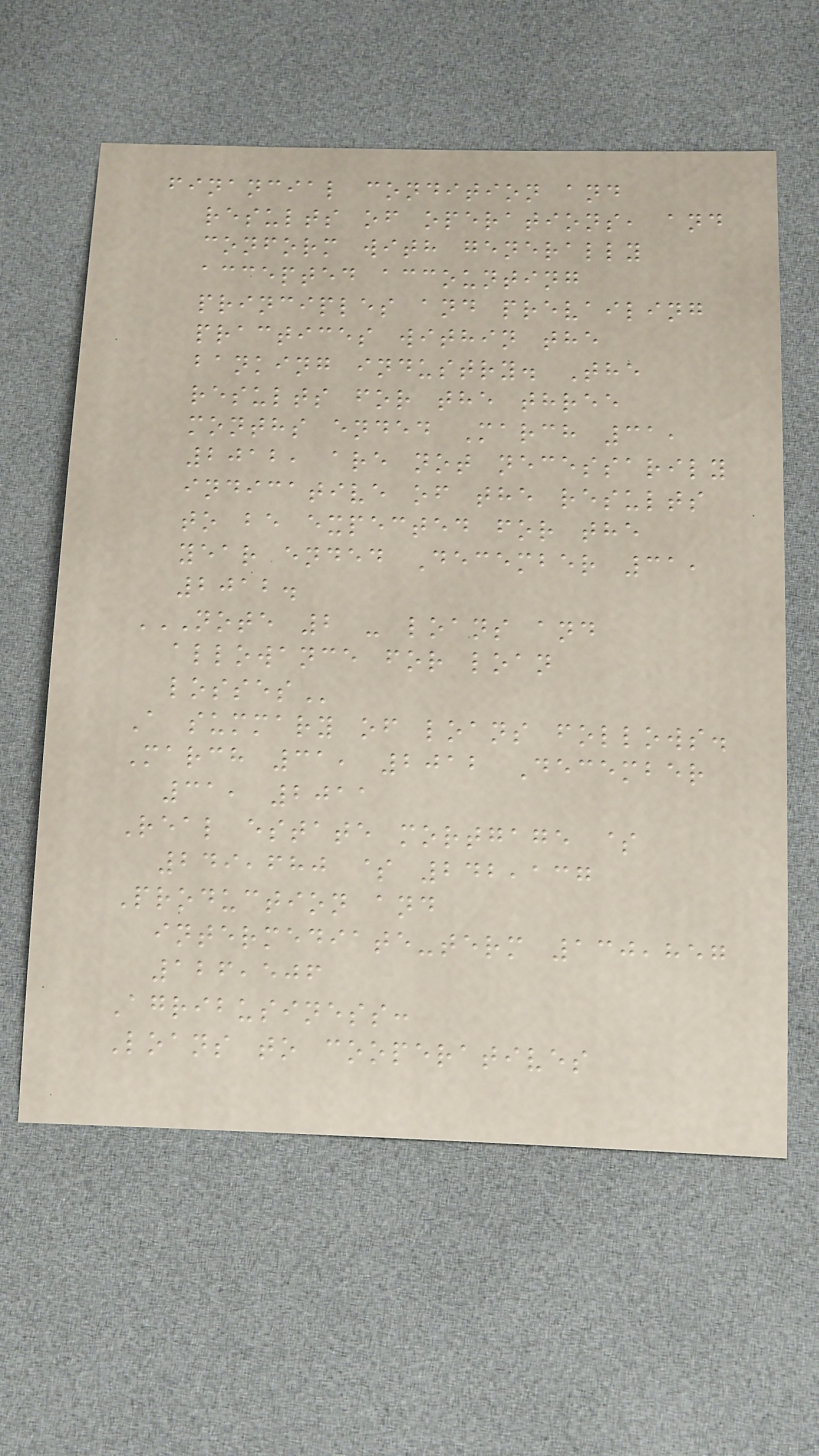financial condition and
results of operations, and
conform with generally
accepted accounting
principles and prevailing
practices within the
banking industry. The
results for the three
months ended March 31,
2012, are not necessarily
indicative of the results
to be expected for the
year ended December 31,
2012.
NOTE 2 - LOANS AND
ALLOWANCE FOR LOAN
LOSSES
A summary of loans follows.
March 31, 2012 December
31, 2011
Real estate mortgage $
249,680 $ 242,137
Production and
intermediate-term 130,857
126,506
Agribusiness:
Loans to cooperatives
